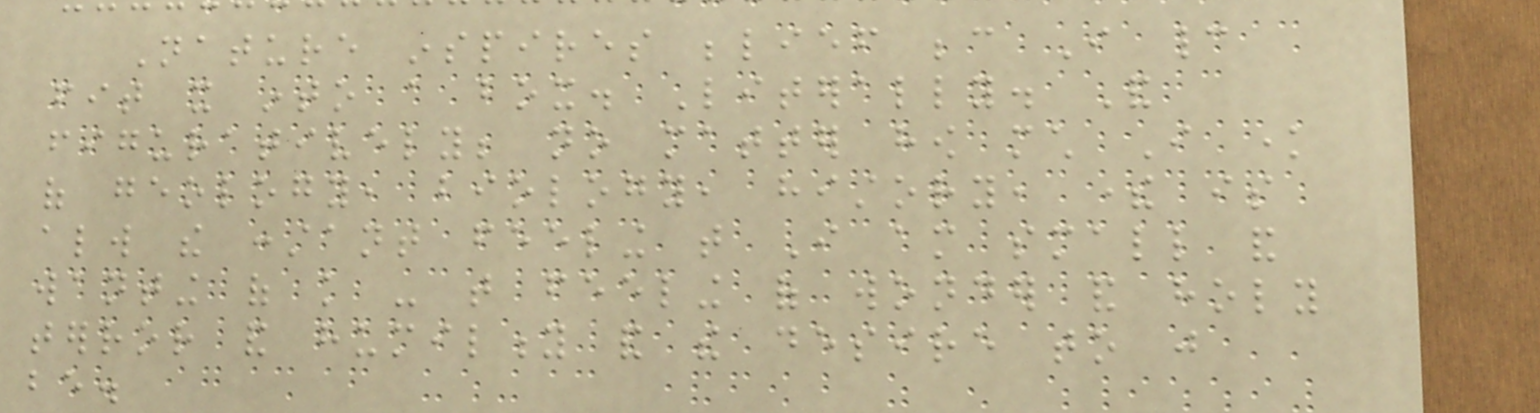Nature inspires belief because I cannot
fit it into a box. Literally. And
figuratively; no matter how much I know
of geology, biology, history, there is
always the constant feeling that I am small and
wanting of knowledge - that feeling of wonder and holy
terror and humility and the desire to just
be.
